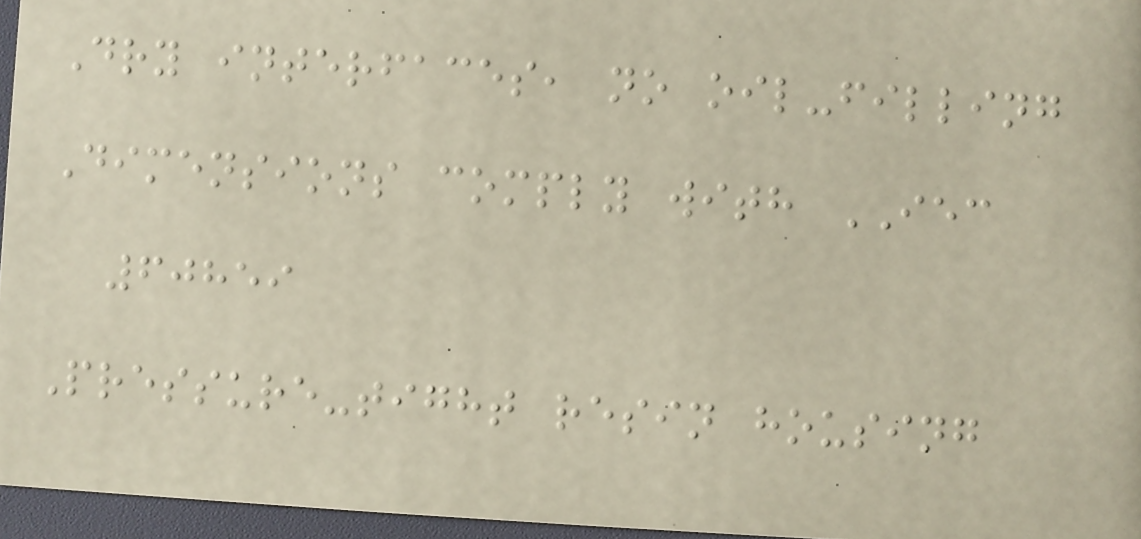Dry interfaces, no oil-filling
Dimensions comply with IEC
60859
Pressure-tight resin housing
